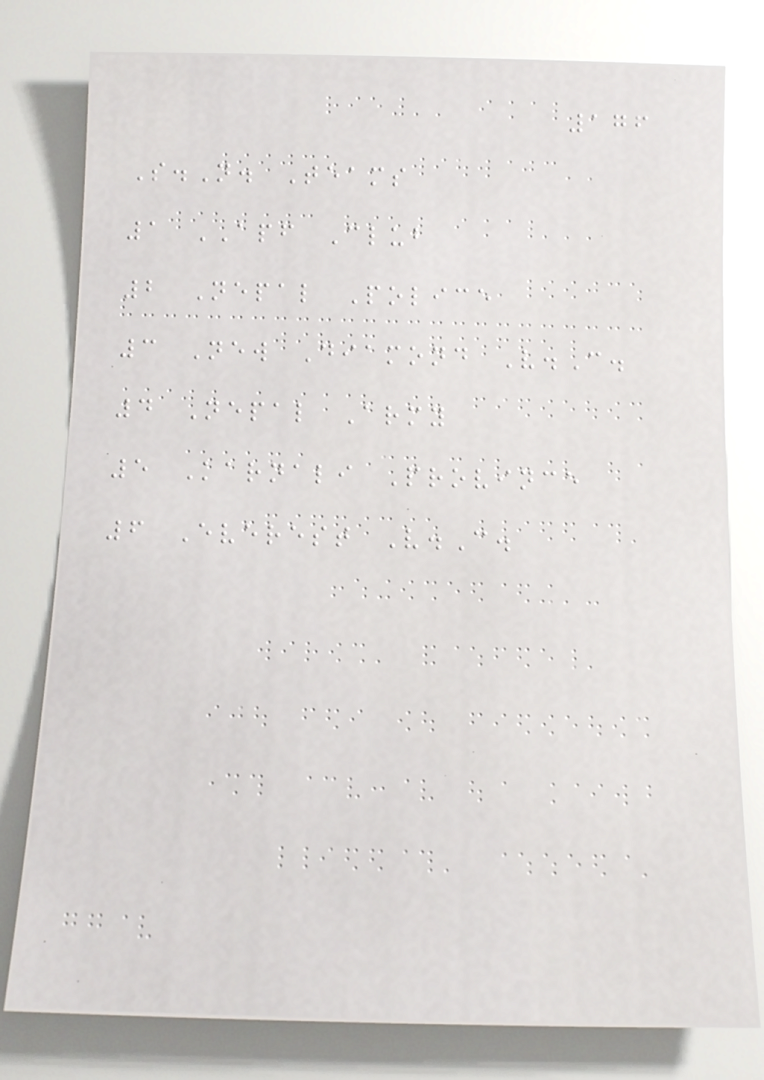176
S.N. Teams
1 APF Club
2 Nepal Police
3 New Diamond V.C.
4 Nepal Army
5 Karnali Province
6 Everest V.C.
